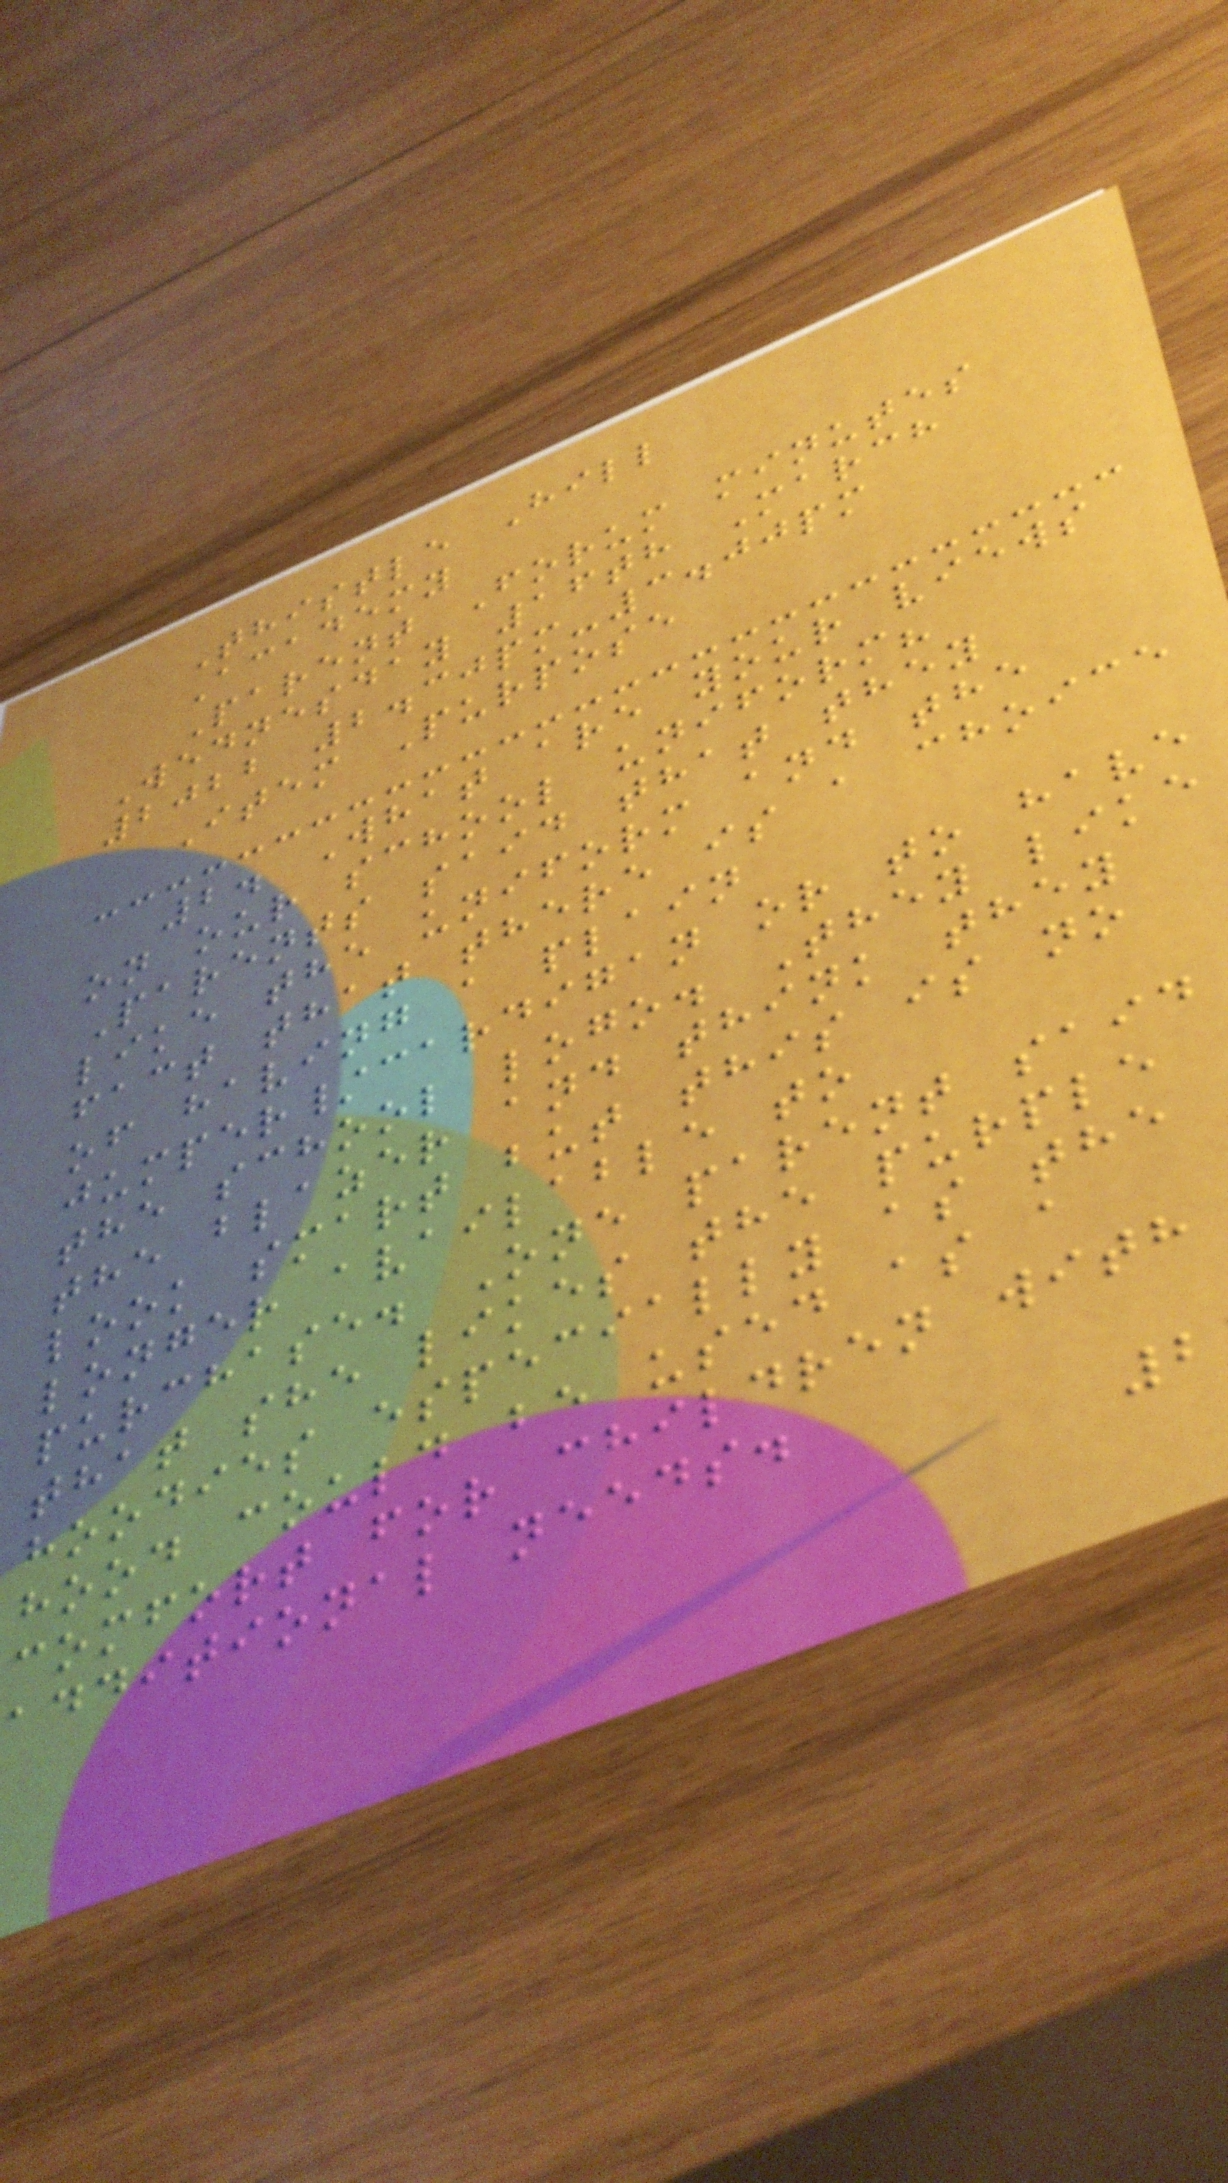Thistle Hill
Academy
Parent Forum minutes
Wednesday 16th March
2022 2.30pm-3.00pm
Item Purpose
2. What are your views
on our school uniform?
Parents said that they
like the uniform and the
fact that there is a choice
of having a plain
jumper/cardigan or to have
the school logo. They like
the blazer and think they
look smart but this is no
longer available to
purchase. One parent said
that she likes the purple
hoodies especially as the
hood could be used as a
comfort for children with
additional needs.
